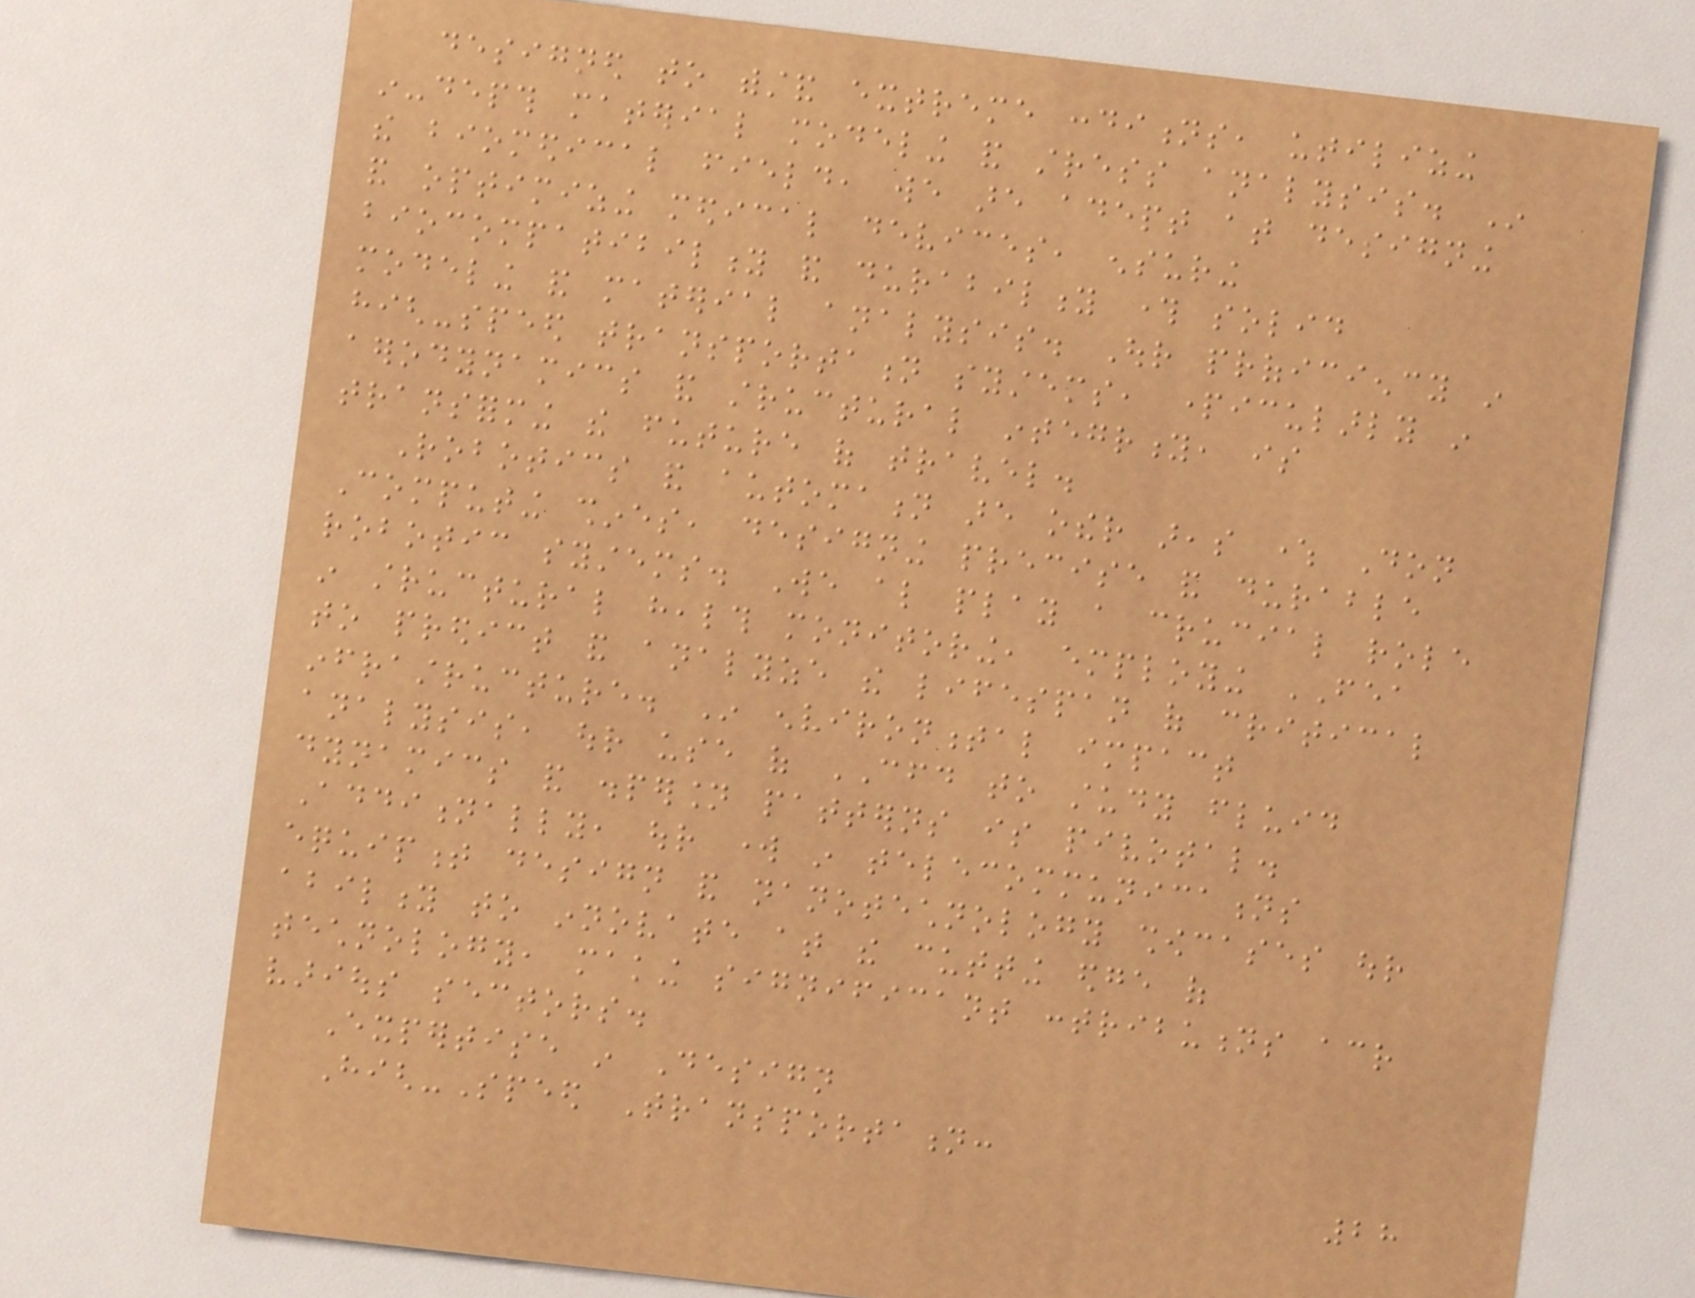designed to withstand extreme conditions, utilizing
in-depth material modeling and stress analysis. In
the biomedical field, we are adept at designing
and optimizing medical devices, ensuring
biocompatibility and durability through solid
modeling and material analysis. Our proficiency in
high-speed transportation systems, particularly in
aerodynamics and structural integrity, is
transforming the future of travel.
Robotics and automation are other areas where Don
Computing shines, designing precise and durable
robotic systems. We also play a crucial role
in structural health monitoring, employing FEA
to predict and analyze the lifespan of critical
infrastructure. In environmental impact
analysis, our use of CFD to study fluid
dynamics and dispersion patterns is pivotal.
Additionally, our work in telecommunications
equipment design and nanotechnology showcases our
ability to innovate at the cutting edge of
technology, making significant contributions across
various sectors.
Expertise in Design
High-Speed Transportation:
28
